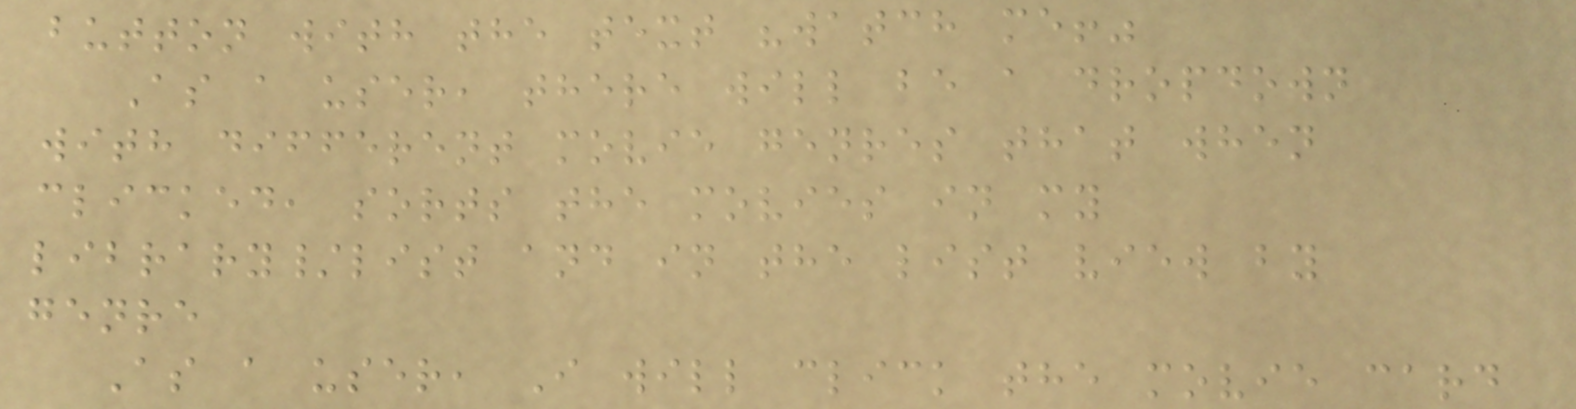button with the text "watch me!"
As a user, there will be a dropdown
with different movie genres that when
clicked, sorts the movies in my
library/list and in the list view by
genre
As a user, I will click the movie card
